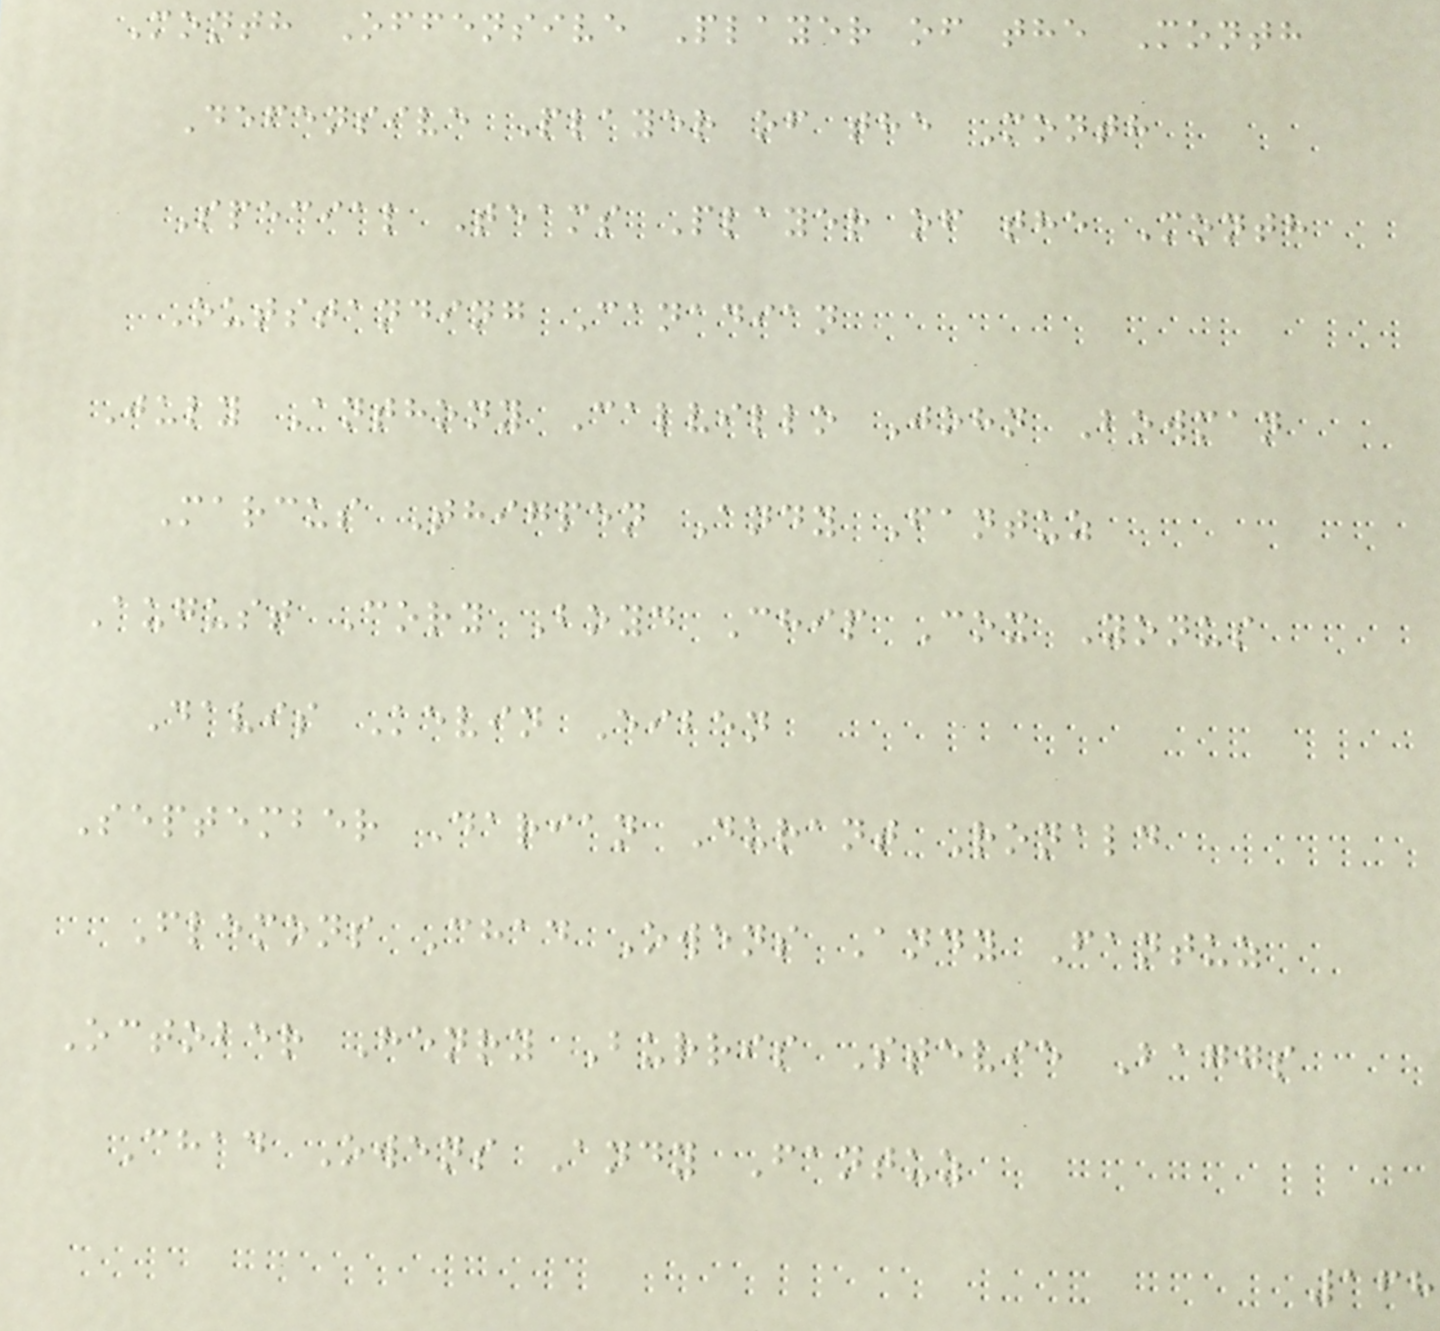Month Offensive Player of the Month
Defensive Player of the Month
Special Teams Player of the Month
Outstanding Canadian
July Anthony Calvillo John Bowman
Marcus Thigpen Andy Fantuz
August Cory Boyd Chip Cox Yonus
Davis Kevin Eiben
September Darian Durant Ronald
Flemons Chad Owens Andy Fantuz
October Henry Burris Stevie Baggs
Chad Owens Andy Fantuz
168
